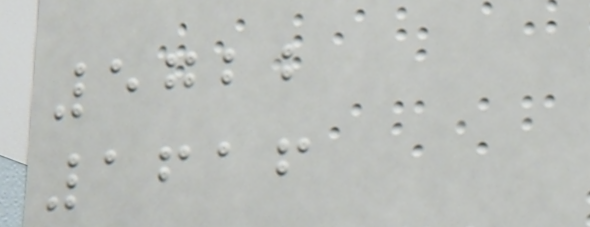5722
1616
